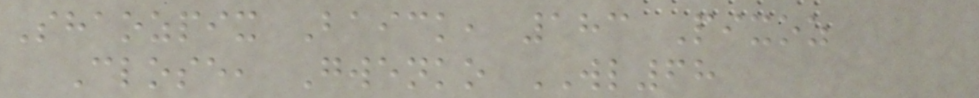Shaozpix Baick, 183 Pixoz
Close, Gwenko WL68
